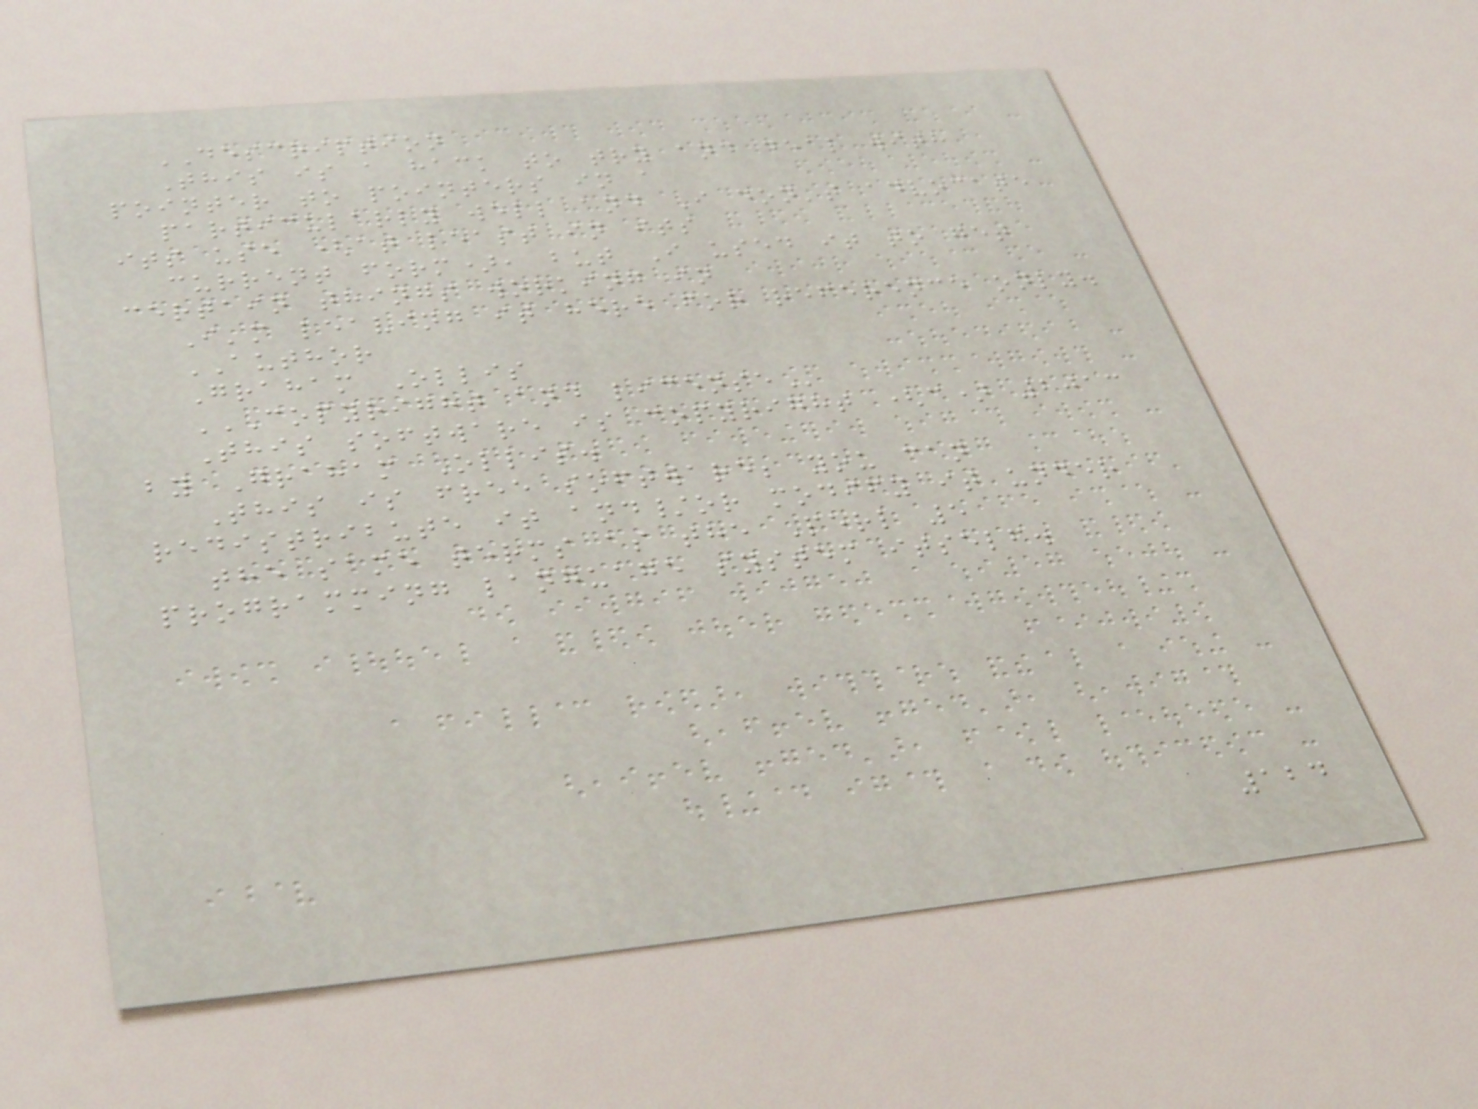DESCRIPTION
This is a hack to try and deal with
pointer to pointers in a
particularly well and I don't advocate
its use (at least in its
current form), but I used it to get
certain things working in
I'm leaving it here for reference only.
AUTHOR
Graham Ollis
COPYRIGHT AND LICENSE
This software is copyright (c) 2013
by Graham Ollis.
This is free software; you can
redistribute it and/or modify it under
the same terms as the Perl 5
programming language system itself.
124
